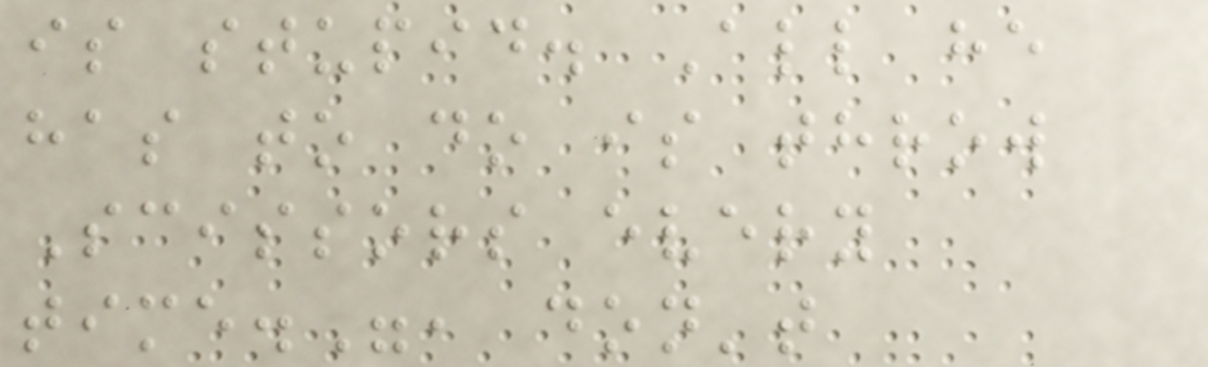is stupid. All he
has to do is throw
Scissors every
time.", don't
